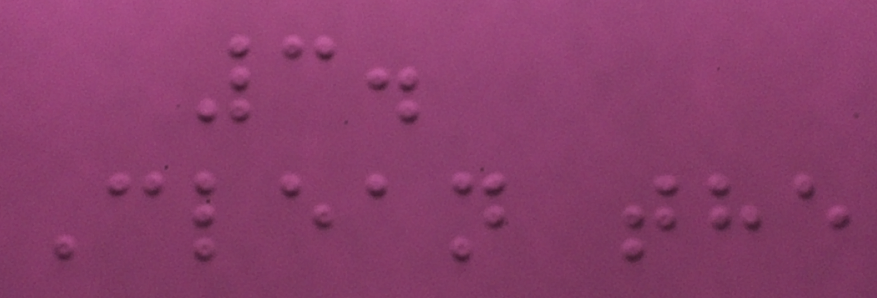3.
Clean the
